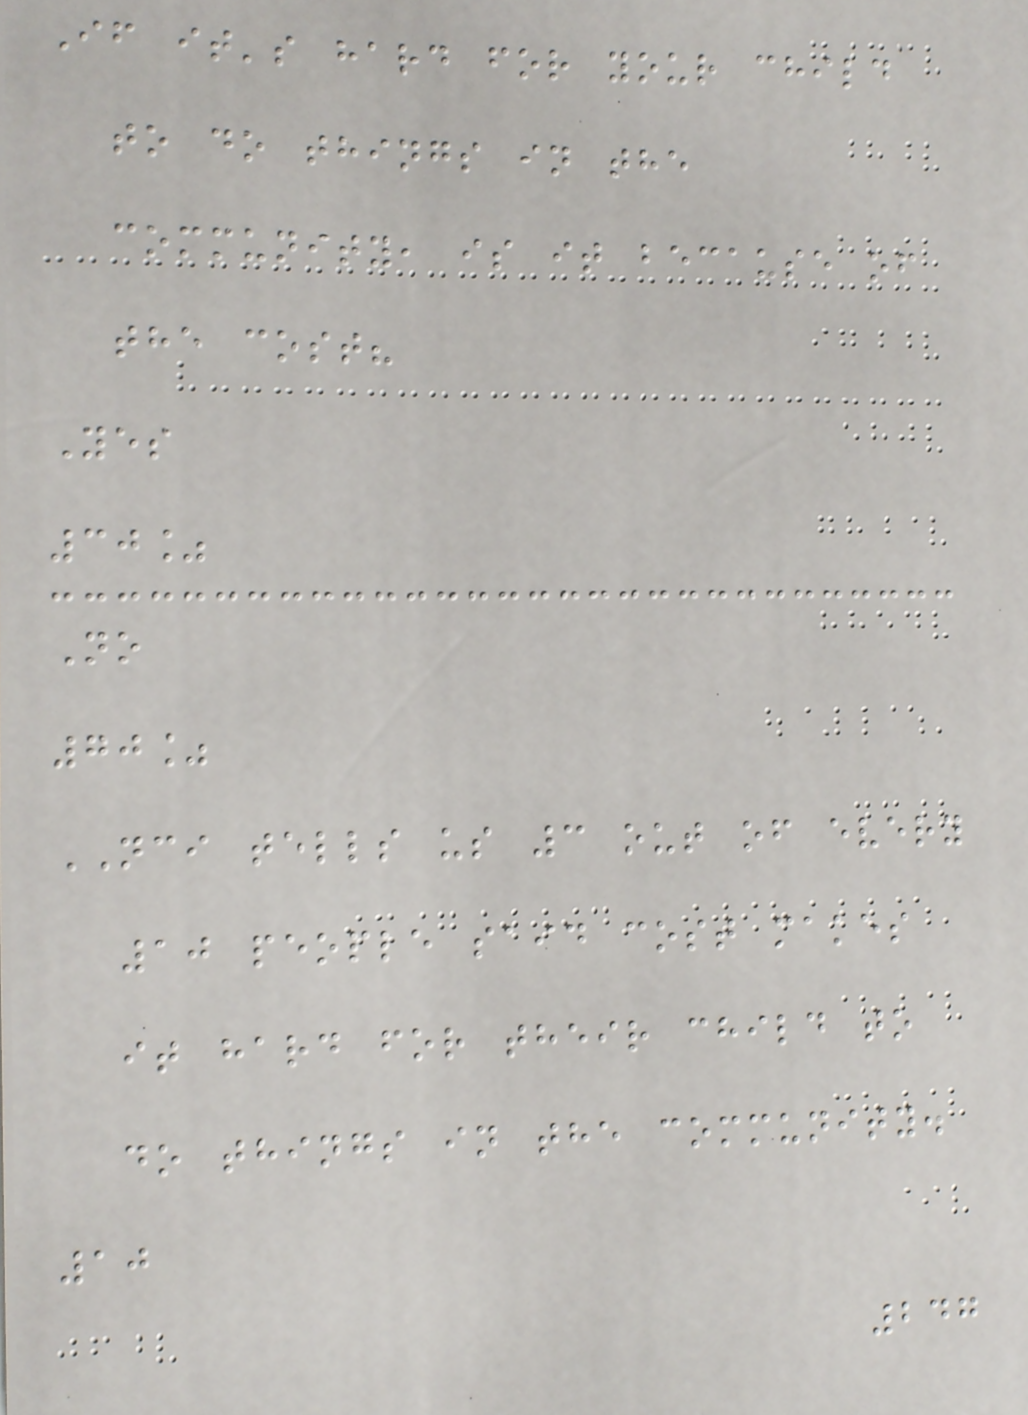If it's hard for your child
to do things in the
community, is it because of
the cost?
Yes
30%
No
70%
NCI tells us 3 out of every
10 people said cost makes
it hard for their child to
do things in the community.
10
247
